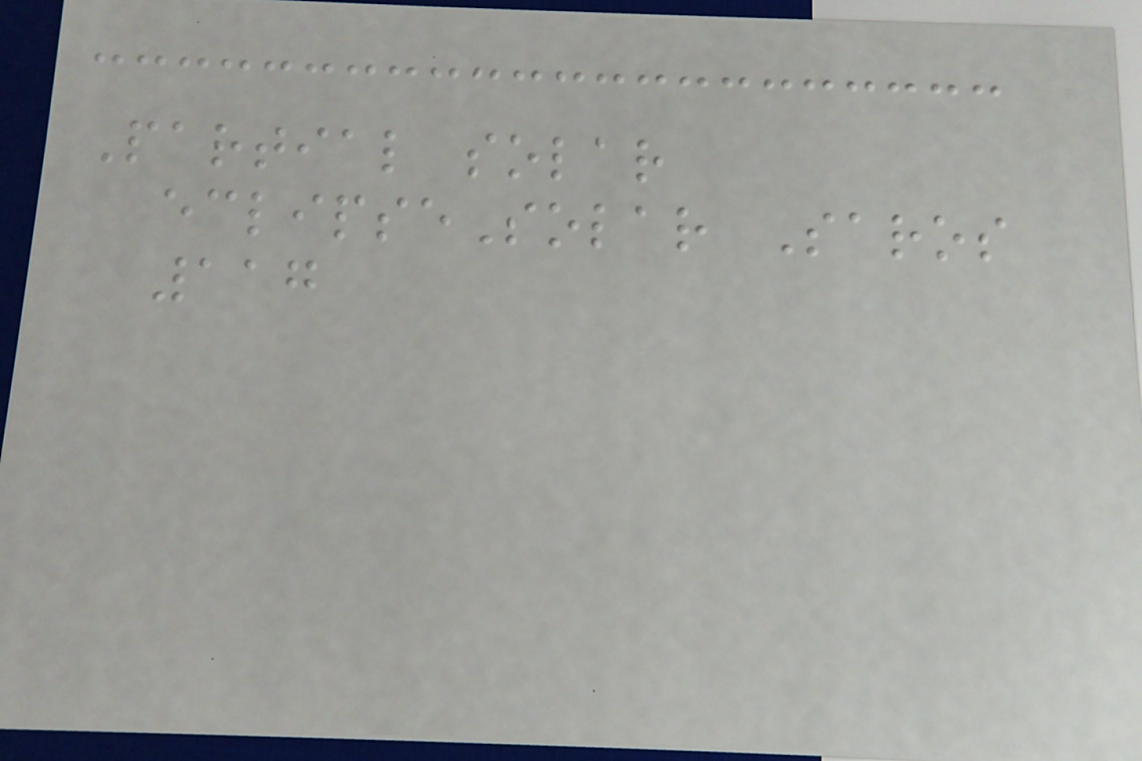Partial solar
eclipseSolar Saros
117
